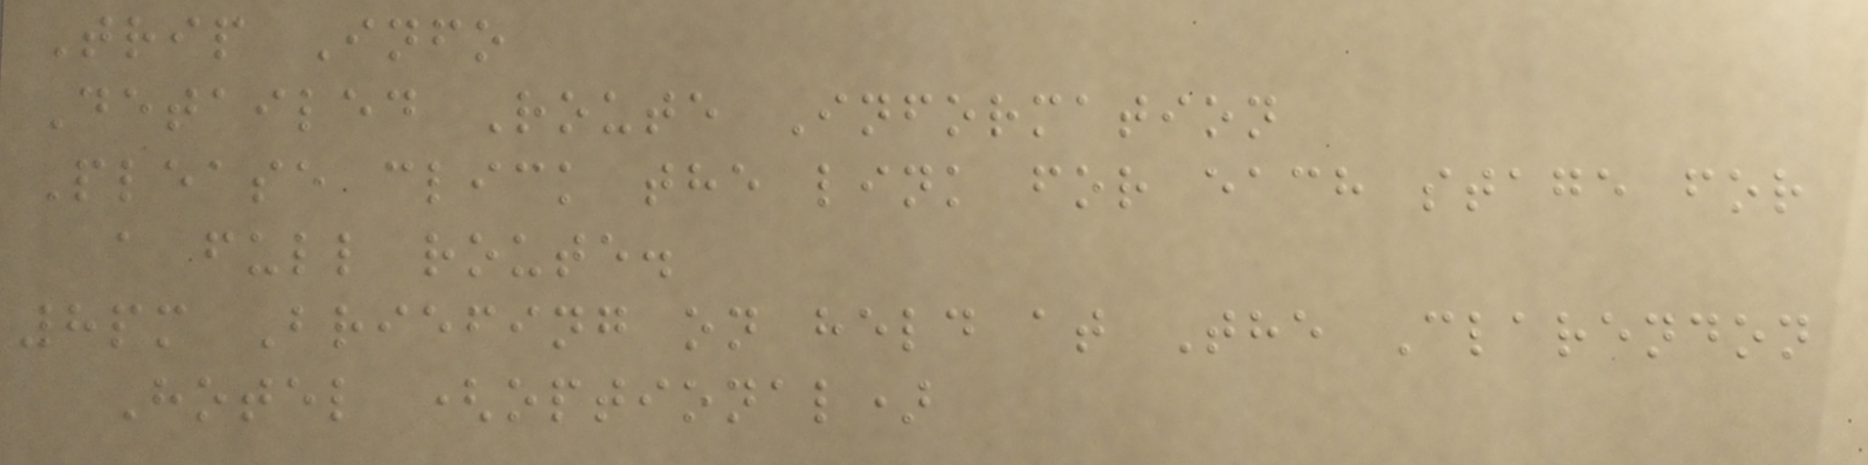Trip Info
Detailed Route Information
Please click the link for each stage for
a full route.
8pm Briefing on held at The Clarendon
Hotel (optional)
